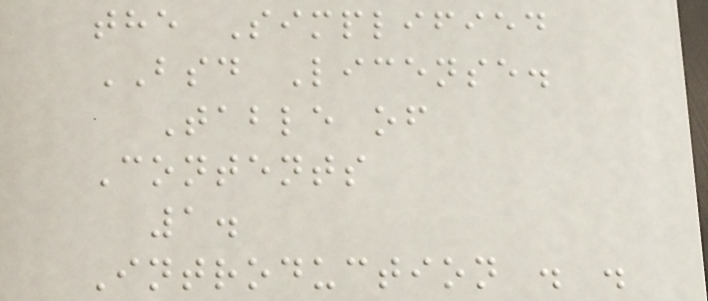the Simplified
BSD License.
Table of
Contents
1.
Introduction . .
